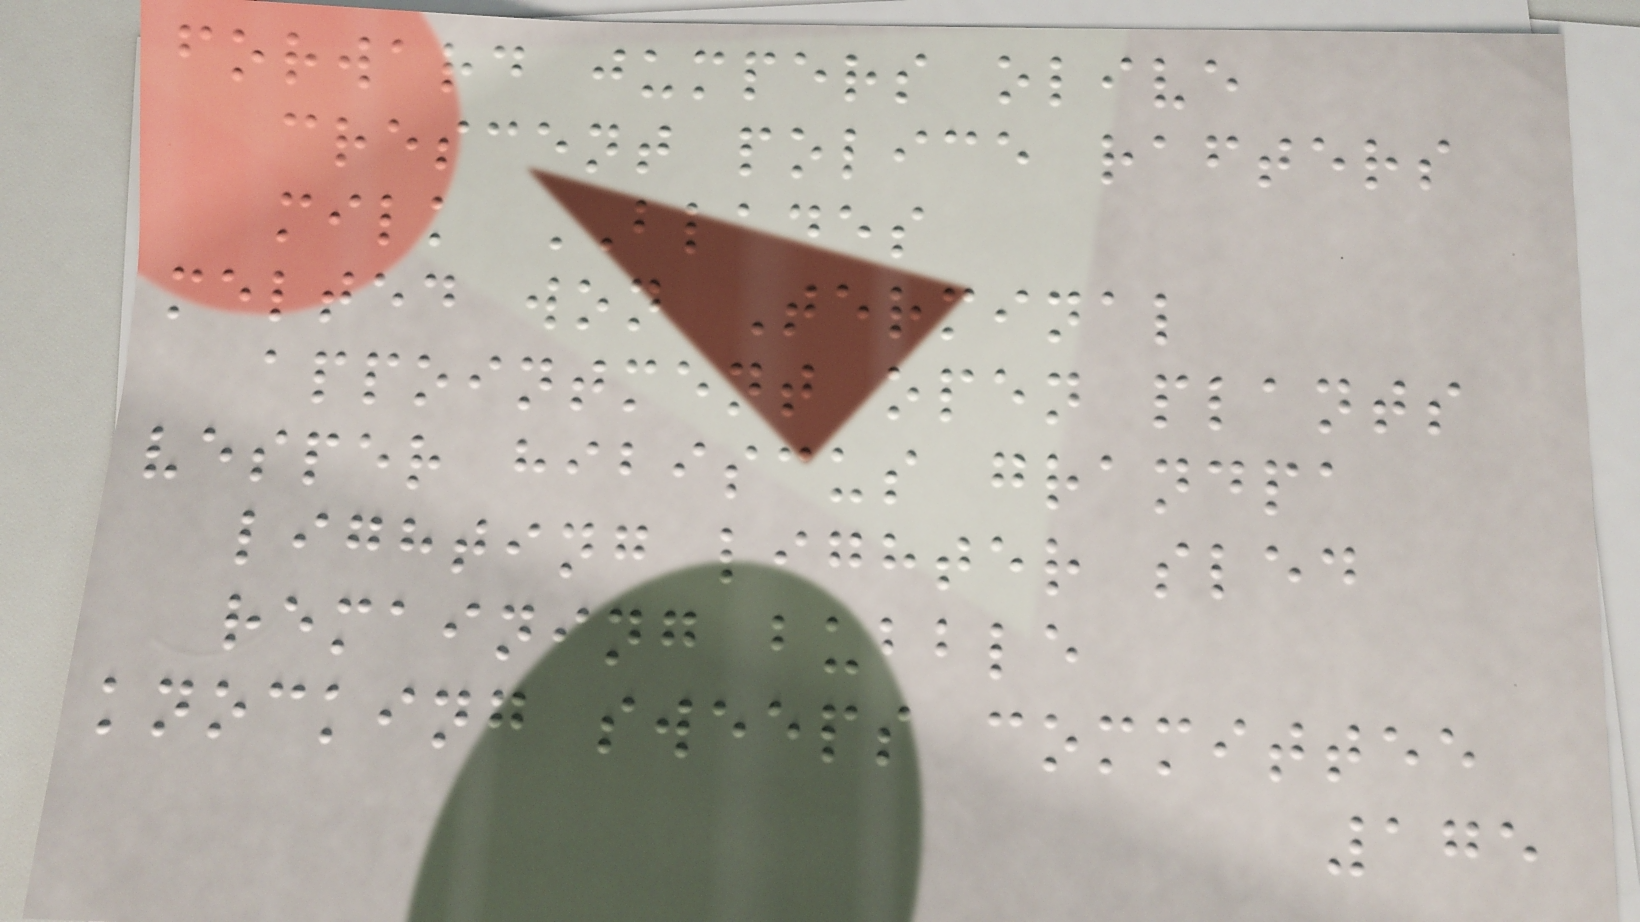forward jumpers olive
crescent police rafters
milk BLADES
melted won Terminal
appointment open plants
vesper hibiscus grandpa
lighting lighter sled
remaining bubble
knocking sweeps committee
175
